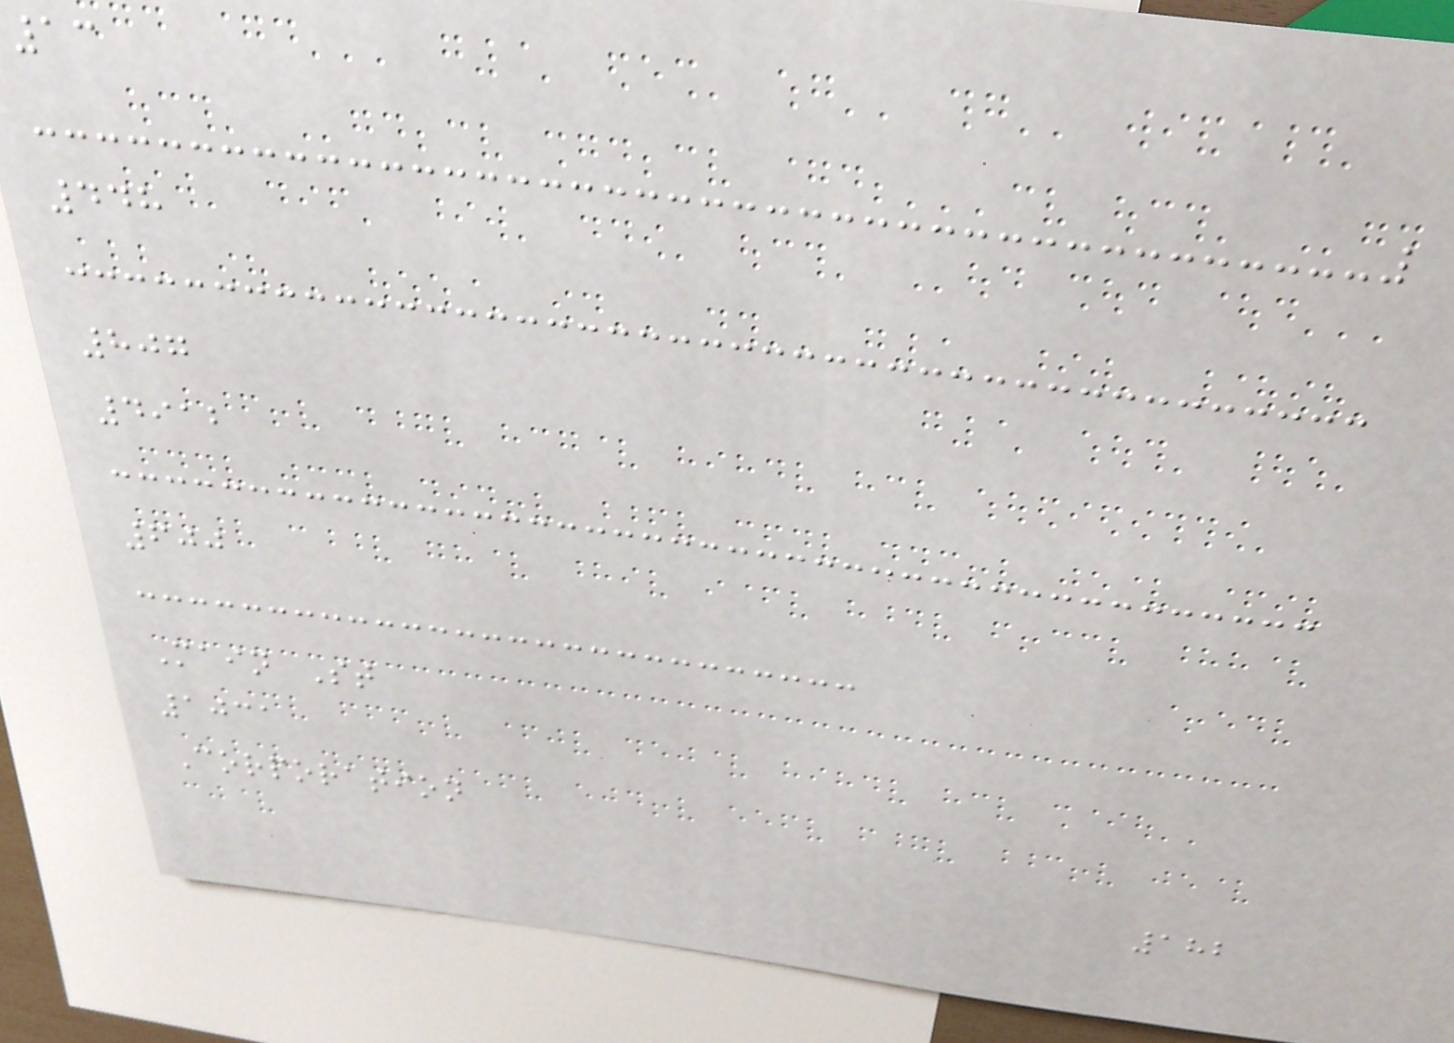13
448
807
4912
600
Main St
1031
Corporation
182
